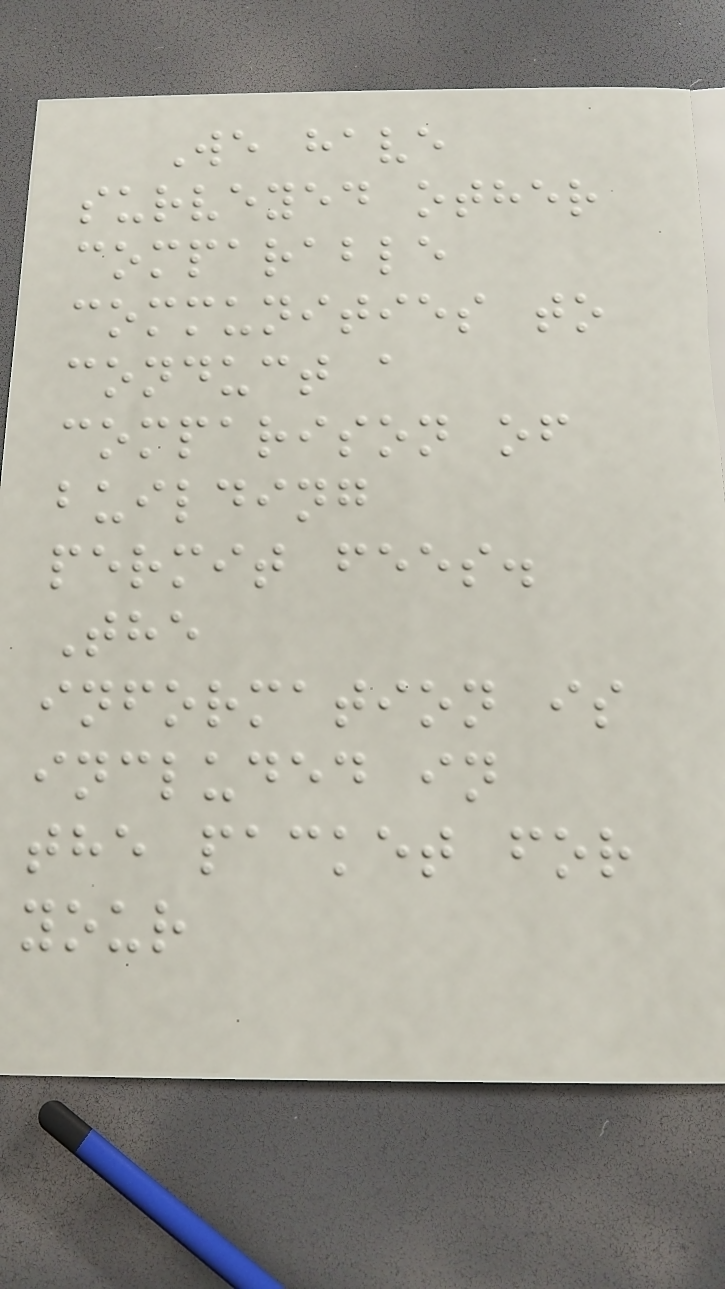We have
surveyed other
comparable
communities to
conduct a
comparison of
building
permit fees.
The
information is
included in
the packet for
your
